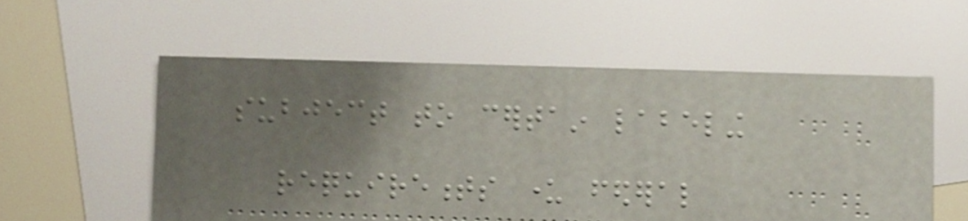subject to certain labeling
requirements under federal
